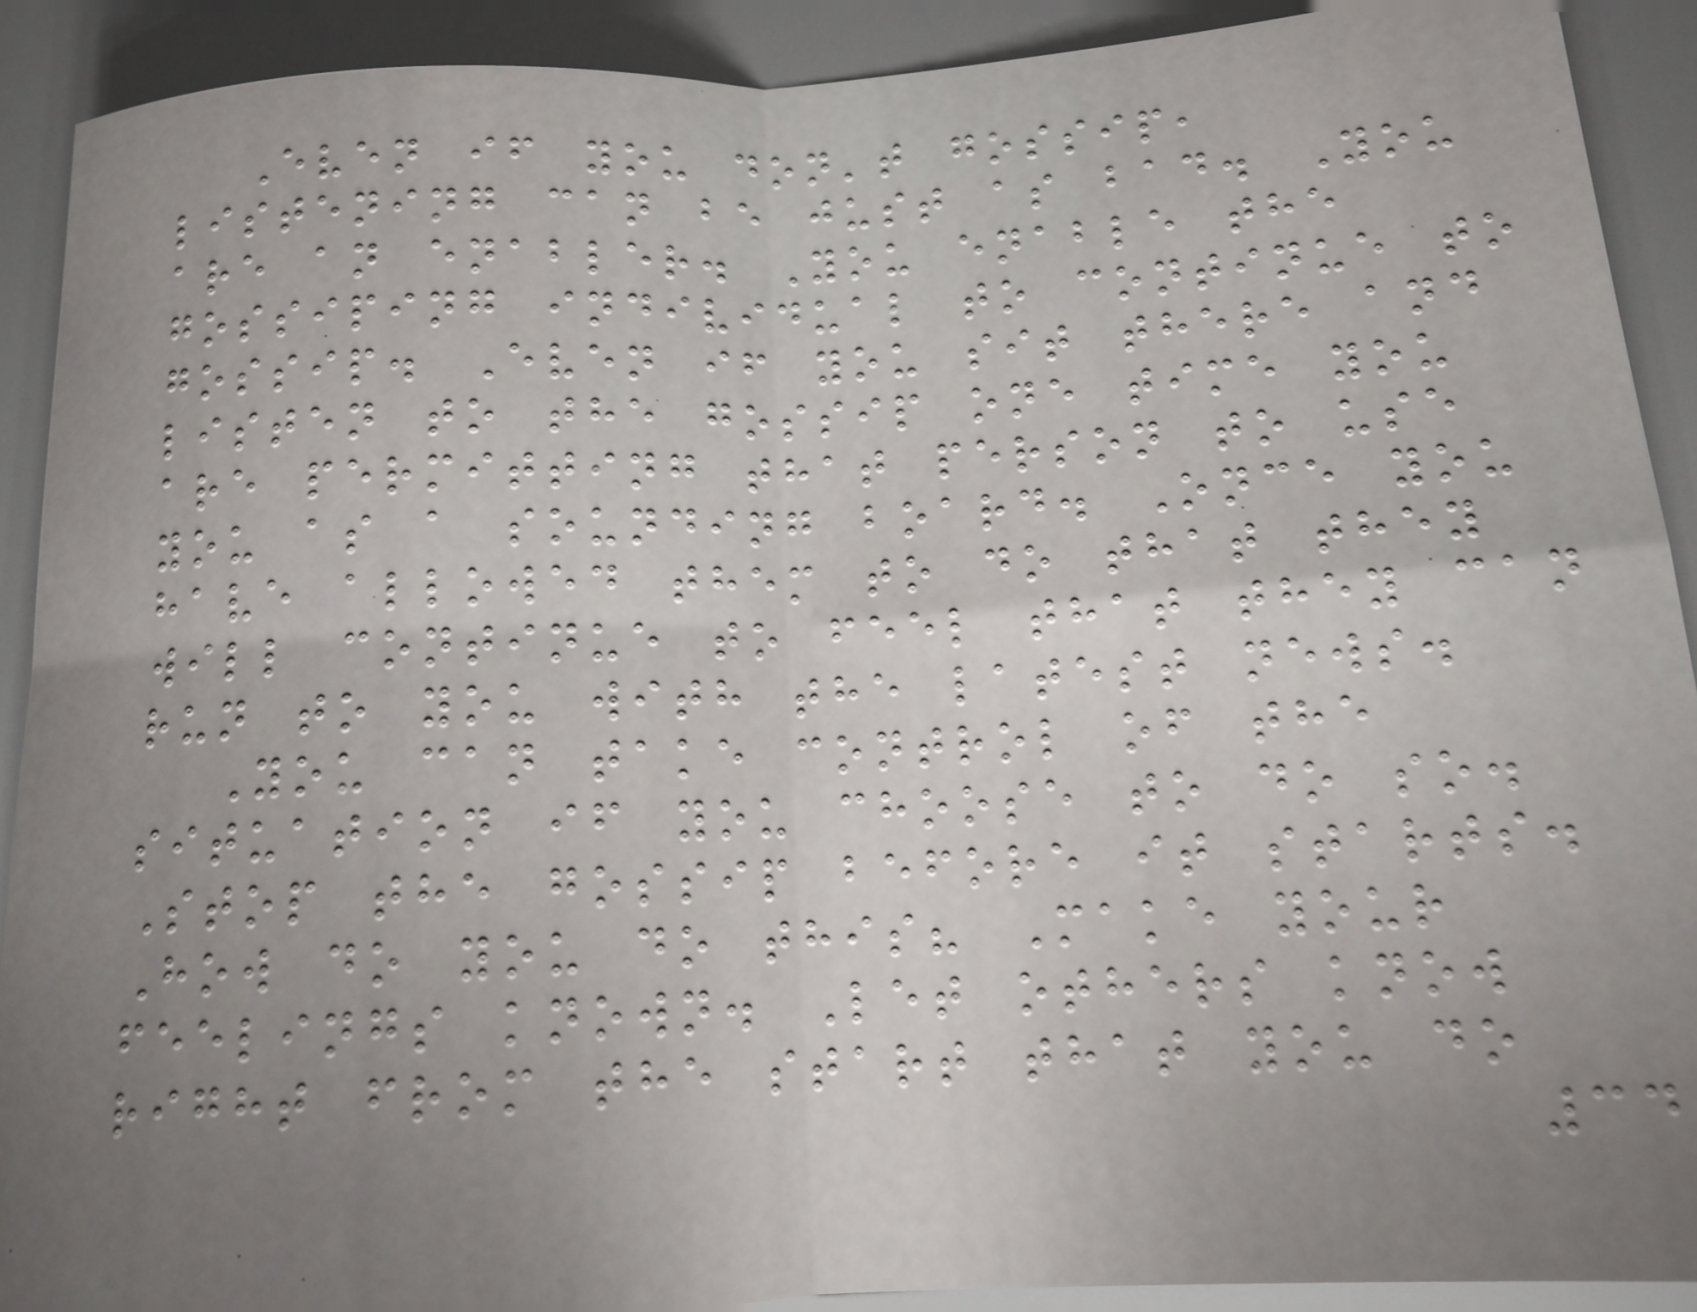Even if you don't gossip,
listening can be just as bad. You
are an enabler. You enable the
gossiping individual to continue to
gossip. Even if you sit there and
listen to the gossip one time you
are permitting that person to use
you as a sounding board. Once you
have allowed them to do that they
will continue to feel that they can
run to you with the latest news.
You can take control of the
situation if you choose to do so.
Stop the gossip before it starts.
How do you do this? Make your
feelings known. Let others know
right from the start that you do
34
